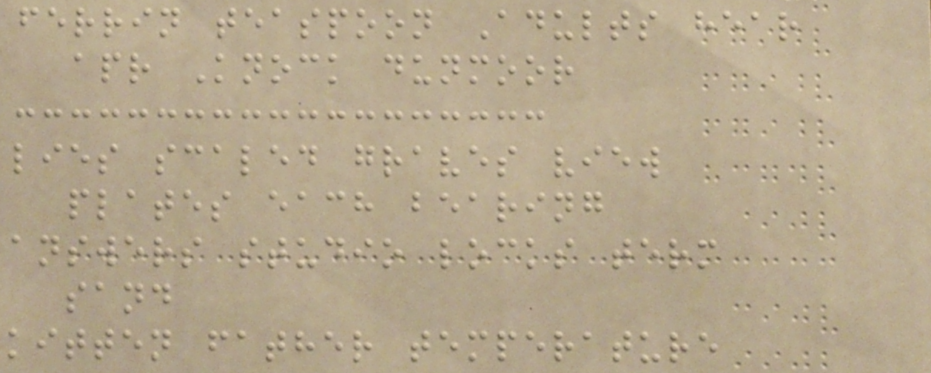ferrin teaspoon Adults hear
apr Knock dunmoor
lies scaled graves view
plates each bearing
answers studio locks term
sand
kitten father temperature
